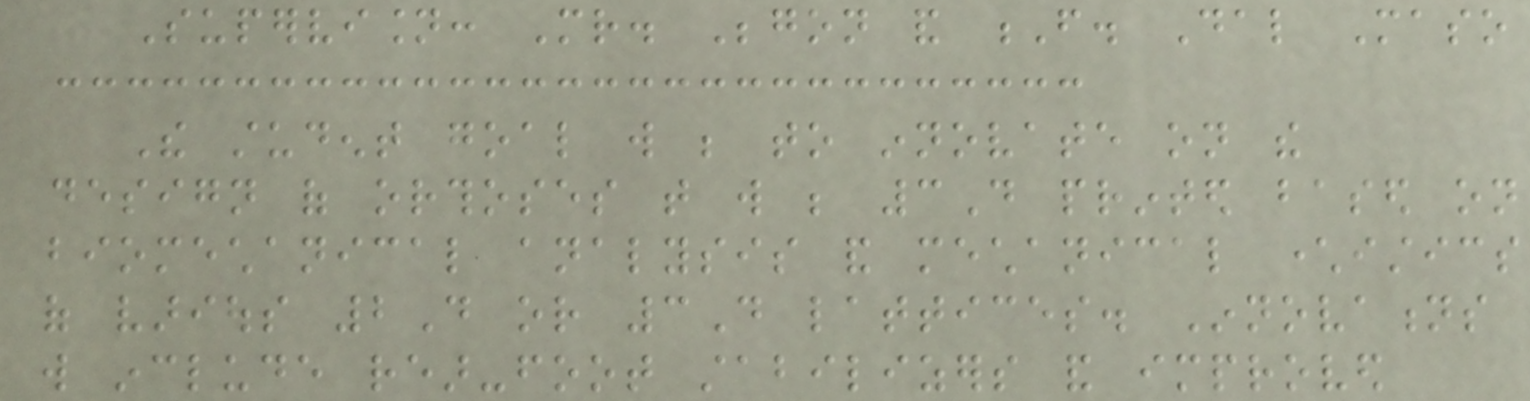Supervision: Mr. Begon and F. Dal Maso
The student goal will be to innovate on the
design of orthoses that will be 3D printed based on
biomechanical analysis and mechanical characteristics
of various 2D or 3D lattices. Innovations
will include rear-foot stabilizers and improved
